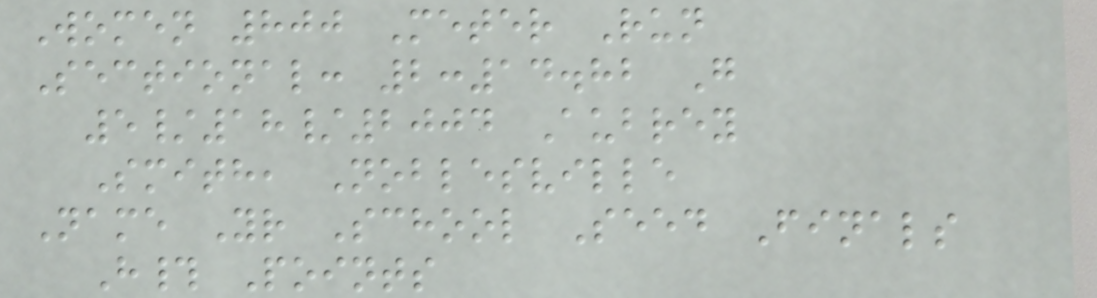Women 800 Meter Run
Sectional: 2:14.82 G
5/18/2004 Aubrey
Smith, Noblesville
Name Yr School Seed Finals
H# Points
